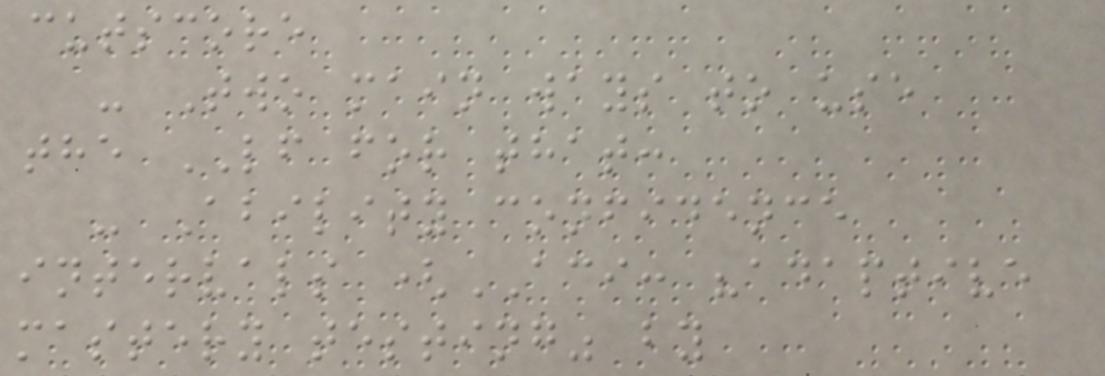cutscore
- Two main ways to use
the LF for that:
- Ability confidence
intervals (ACI: "adaptive
mastery testing" by
